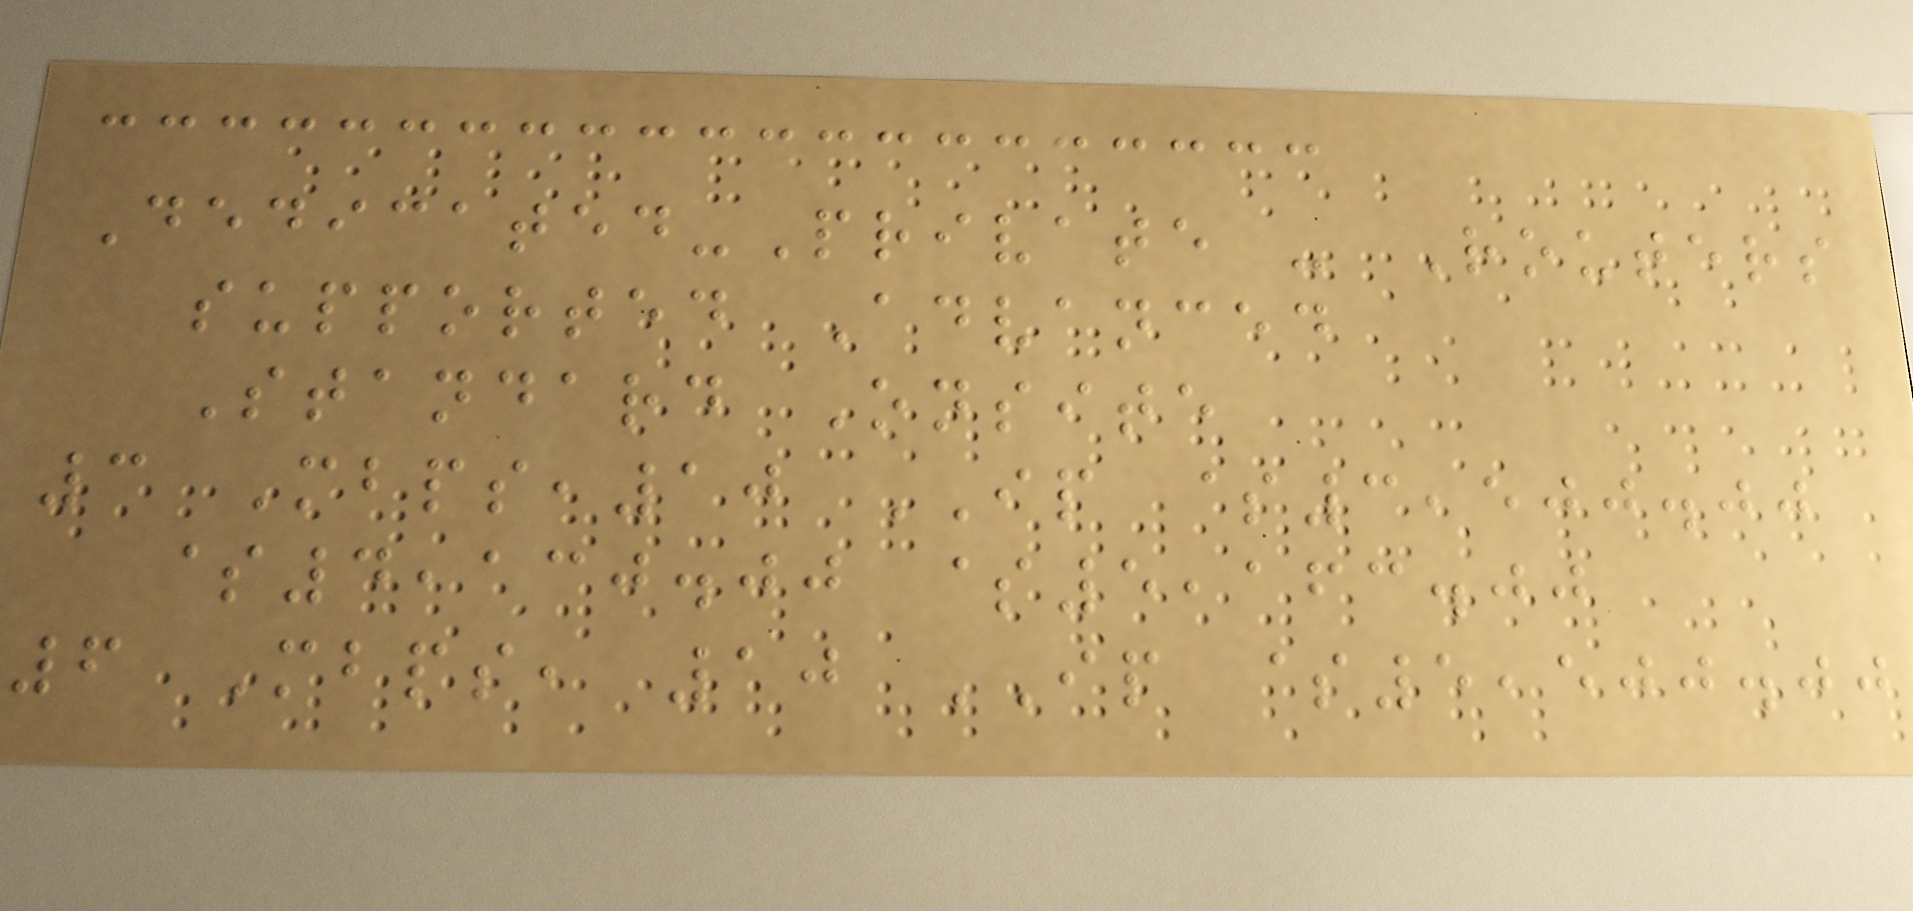Dedicated-Private - Routers
supported Advanced
Standard Onsite
3 Mbps,10 IP $3,500.00
$4,130.00 $5,163.00
6 Mbps, 10 IP $5,500.00
